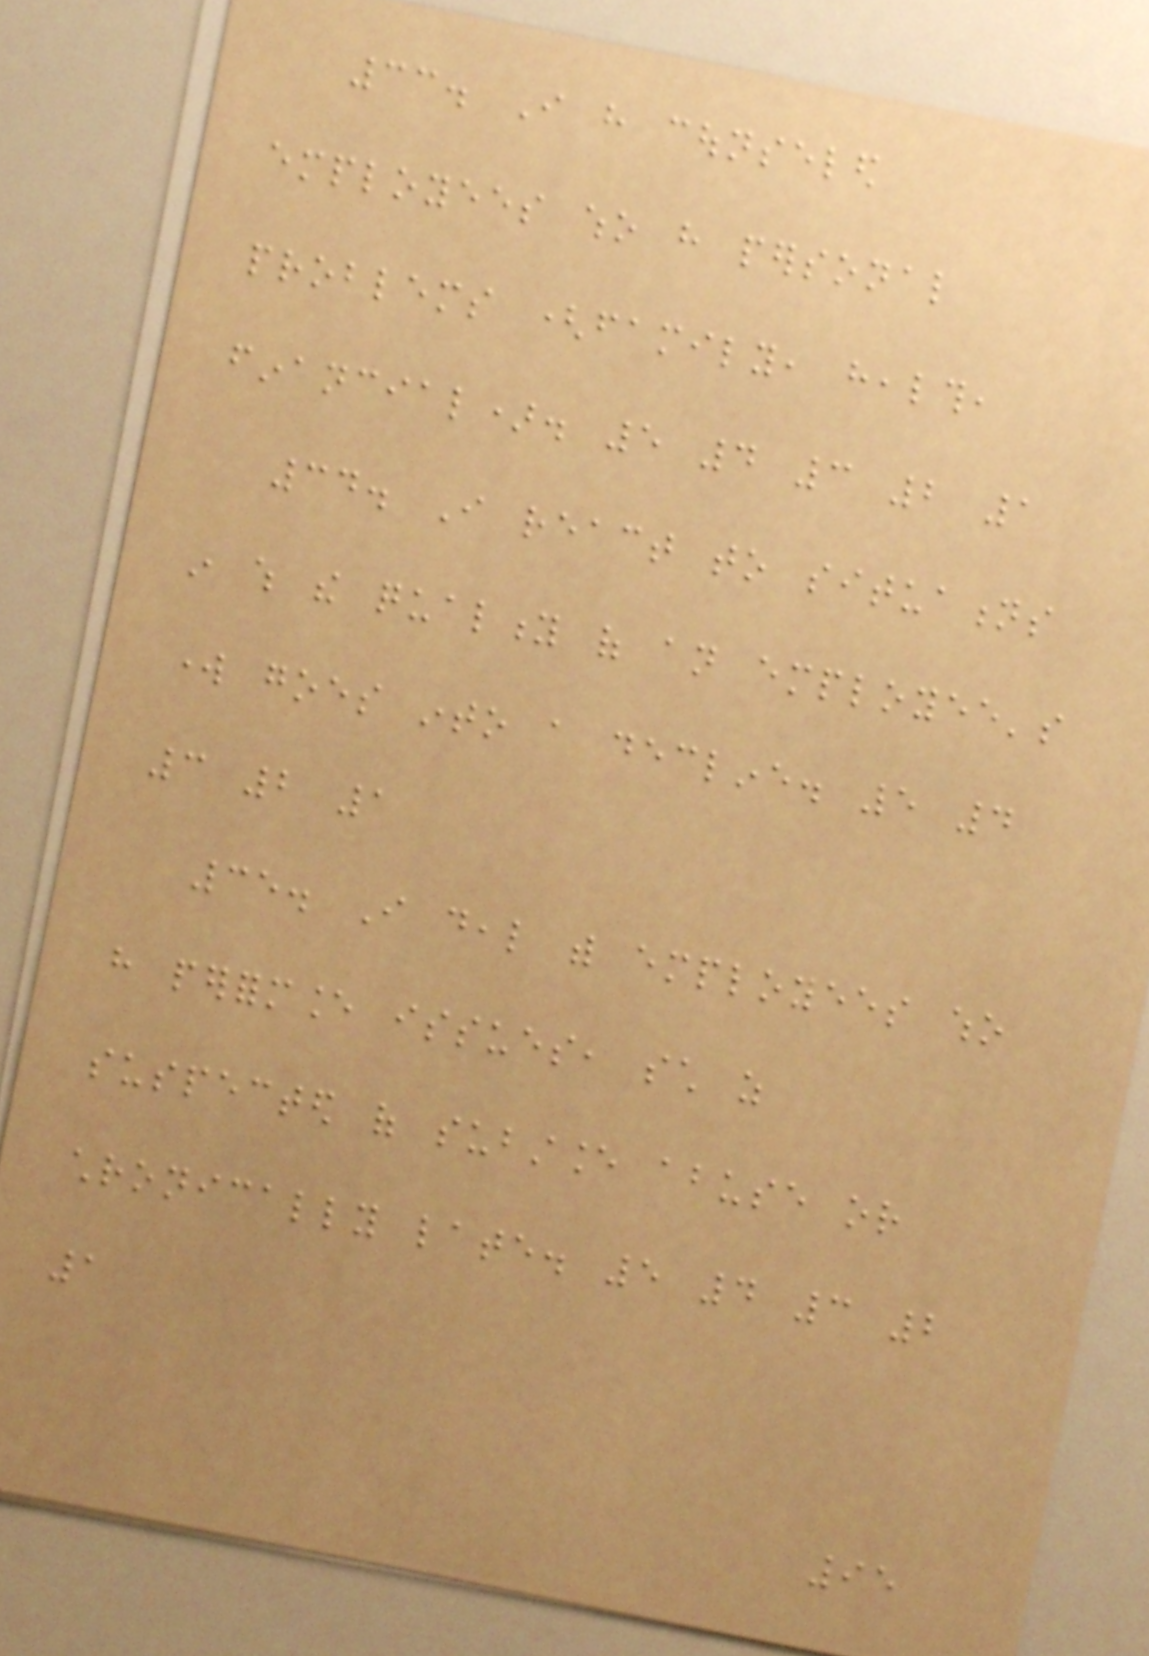33. I have counseled
employees who have personal
problems (family, health,
financial). 5 4 3 2 1
34. I react to situations
in which the quality of an employee's
work goes into a decline. 5 4
3 2 1
35. I deal with employees who
have performance issues, such as
suspected of substance abuse or
chronically late. 5 4 3 2
1
95
